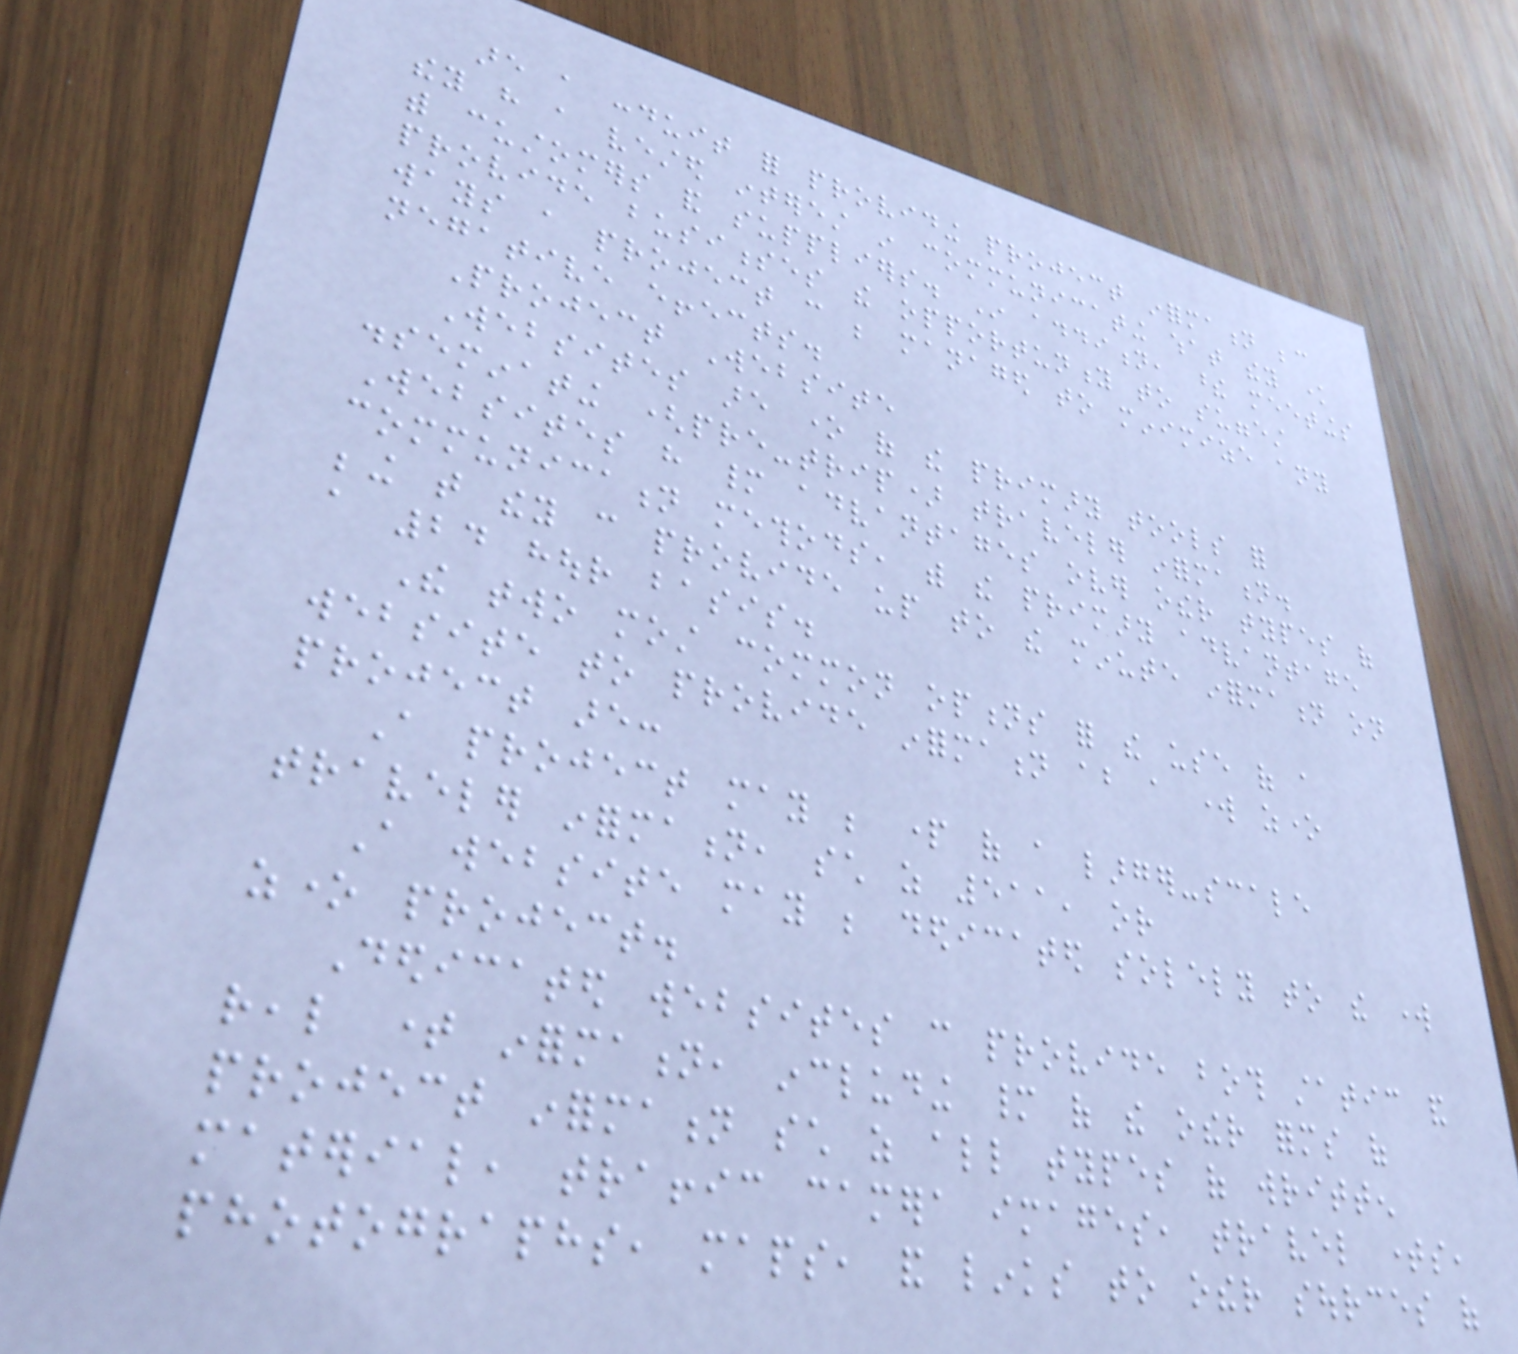are a conduit for providing project information because
they have a vested interest in communicating what they know
with customers and suppliers. In addition, these meetings
provide businesses the opportunity to suggest
ways a project can be managed to minimize any
negative effects.
Project Website
Websites are one of the primary tools for
disseminating (pre-trip) traveler information.
Websites have many advantages over other types of
communication methods, with the primary advantage
being that they can provide up to the minute information on
a 24 hour basis.
The two most common options for the use of a
website to provide information about a work zone
project are:
A project may be part of a larger-scale
traveler information, such as 511, or
A website may be dedicated solely to the work
zone project.
Dedicated websites can provide both static and
real time information, including many of the other forms of
project information such as all types of written
material, traffic camera images, travel times,
photographs, maps, and links to other sources of
